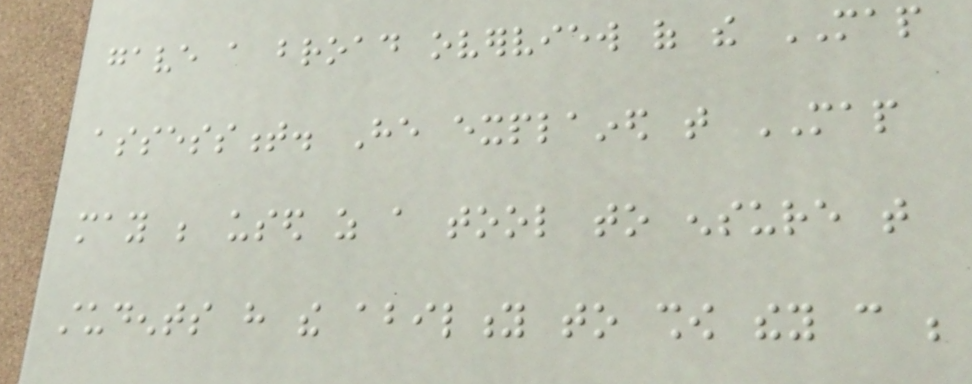gave a broad overview of the MAP
assessment. He explained that MAP
may be used as a tool to ensure that
students have the ability to show they can be
